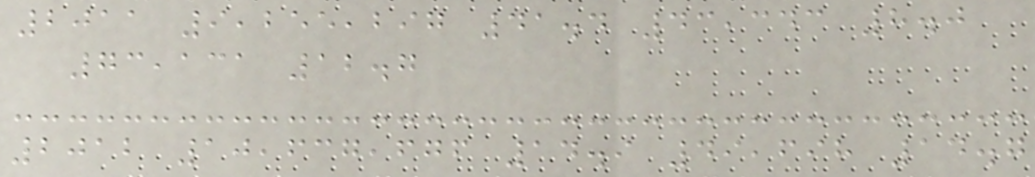2011 9,255,297 41.4 43,343 8.0
73,131 12.7
2012 10,637,676 14.9 49,698 14.7
